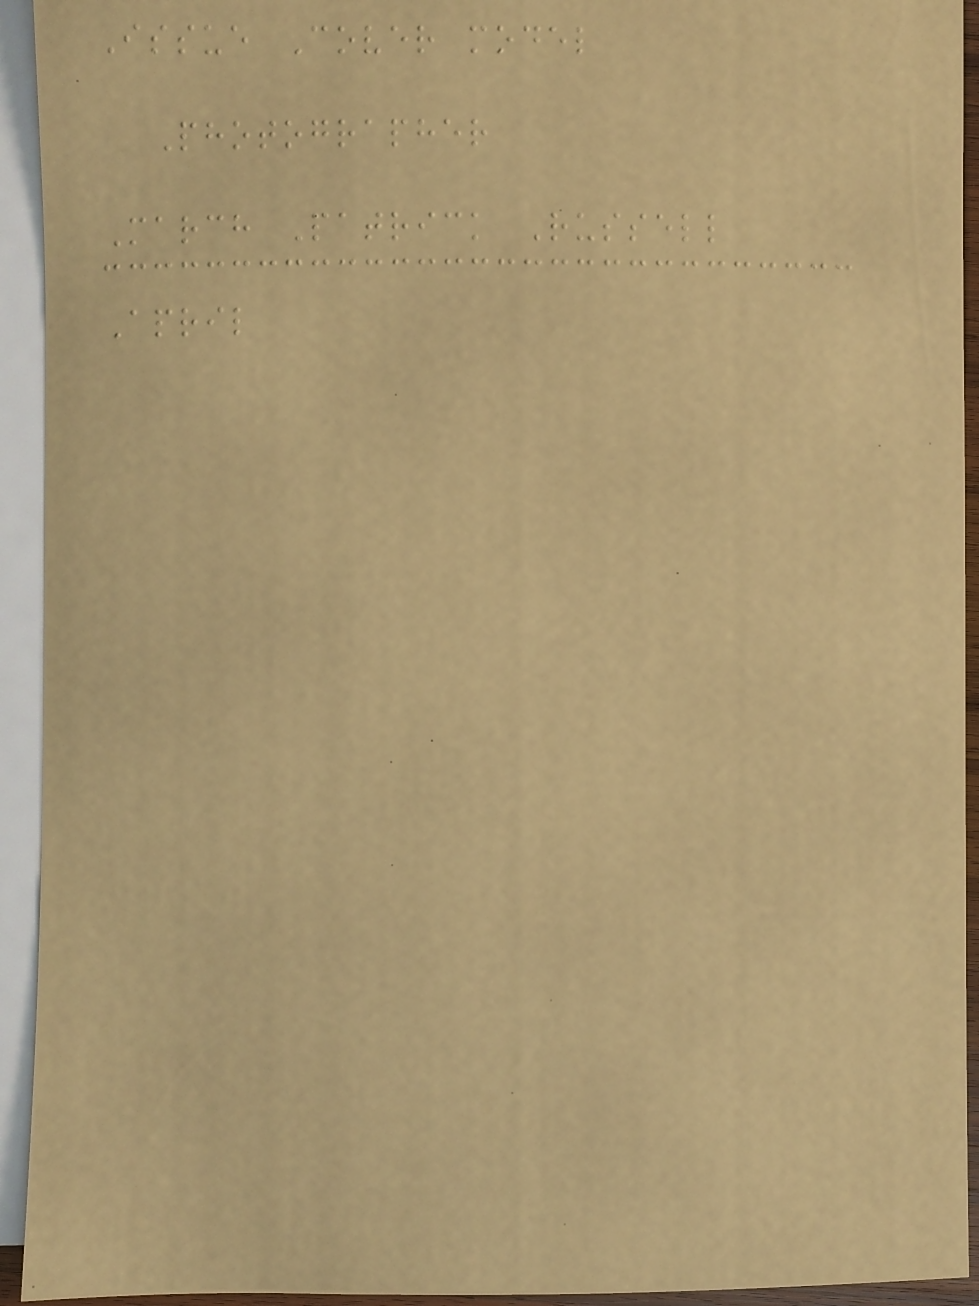Issue Cover model
Photographer
March Patrick Russell
April
